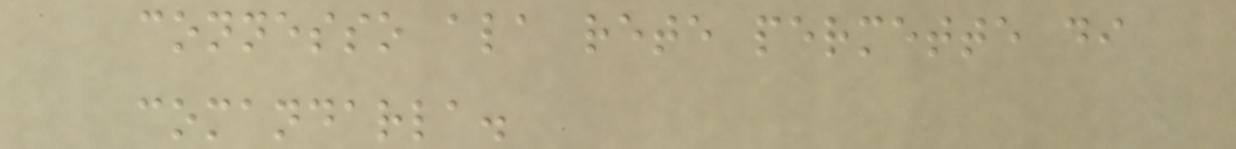connesso ala rete permette di
comandarla.
